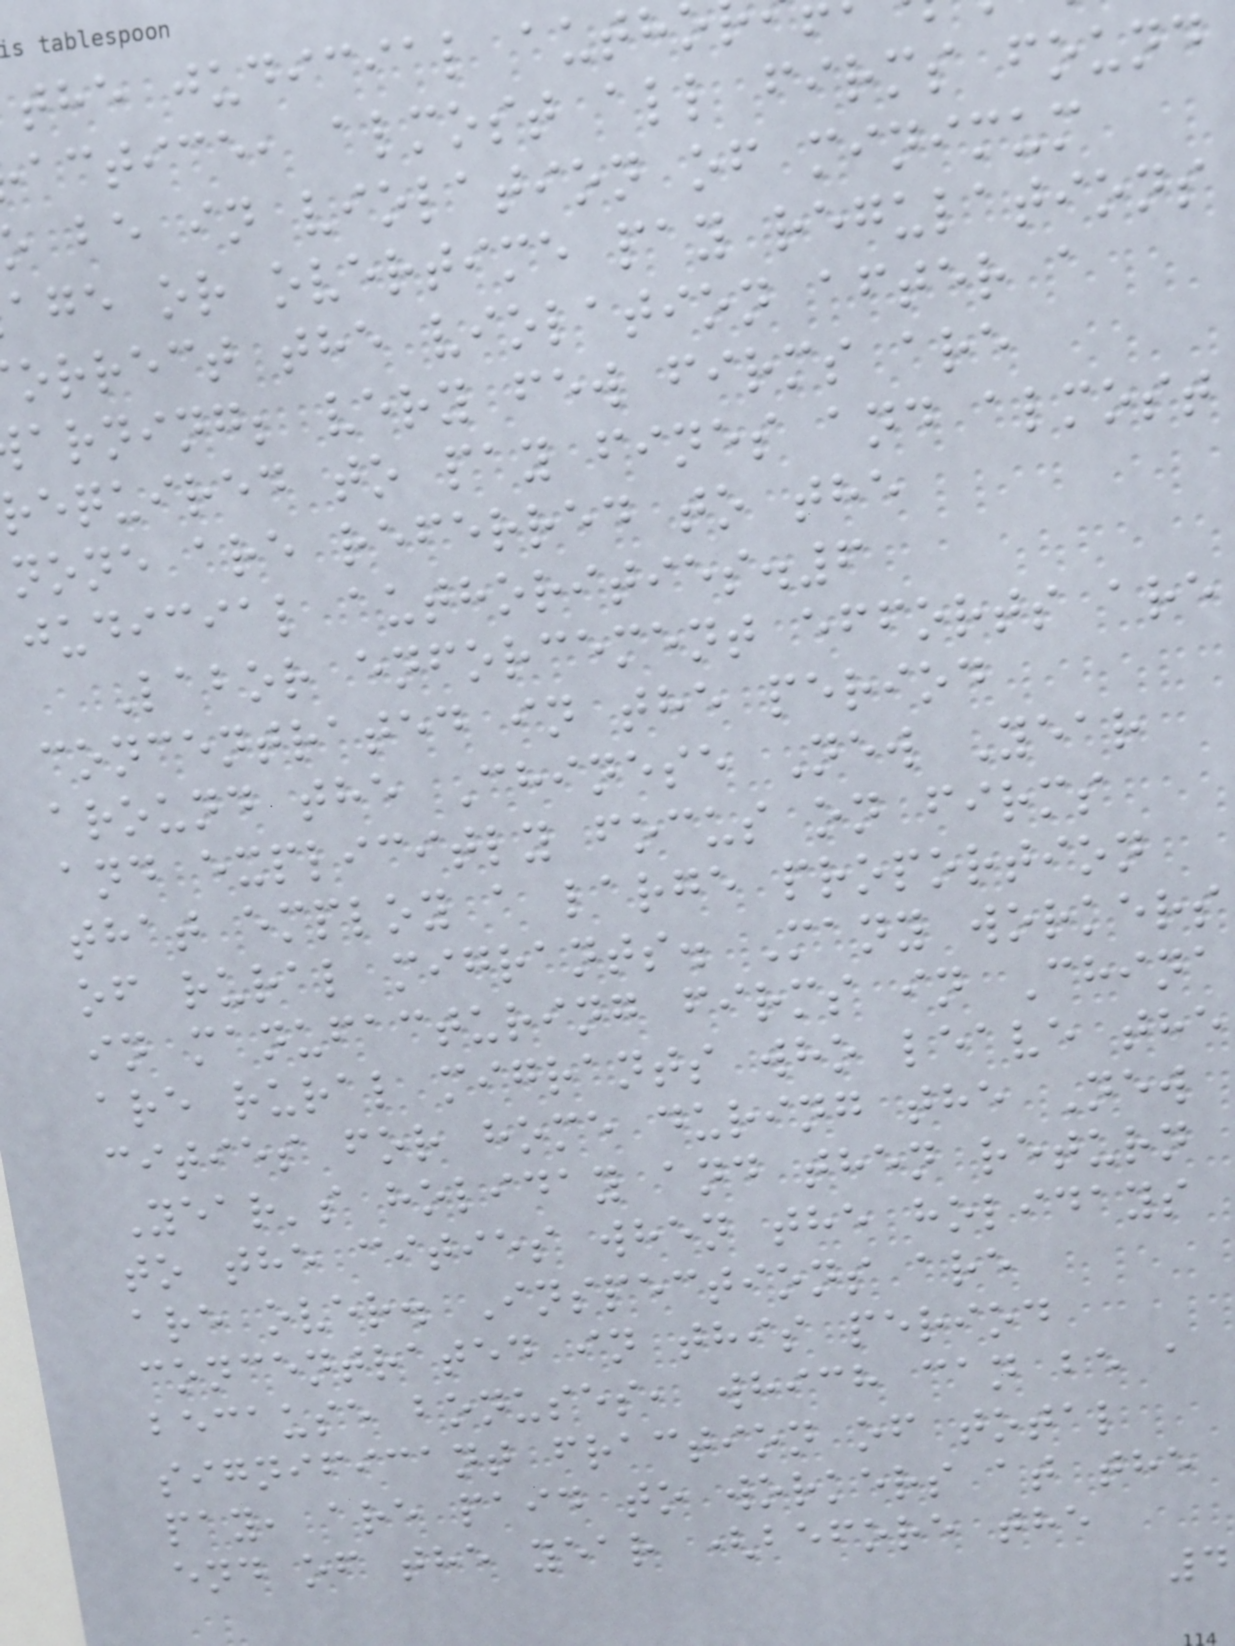the judicial auth
actice, almost all firms found
be in violation of minimum
age or overtime pay regulations
orrect the violation after a
arning; very few firms are
required to pay fines and almost
none are referred to the
judicial authorities.6
Labor enforcement efforts are
concentrated in the period
around the Chinese New Year
and explicitly focus on firms
that employ a large proportion
of rural migrants. Many workers
in manufacturing firms in China
are rural migrants who leave the
cities for home during the New
Year's holiday and then return
to the cities when the holidays
are over. Inspections are
concentrated in this period
because bonuses, which can be a
significant fraction of total
pay, are paid to workers at the
end of the year (before the
4
